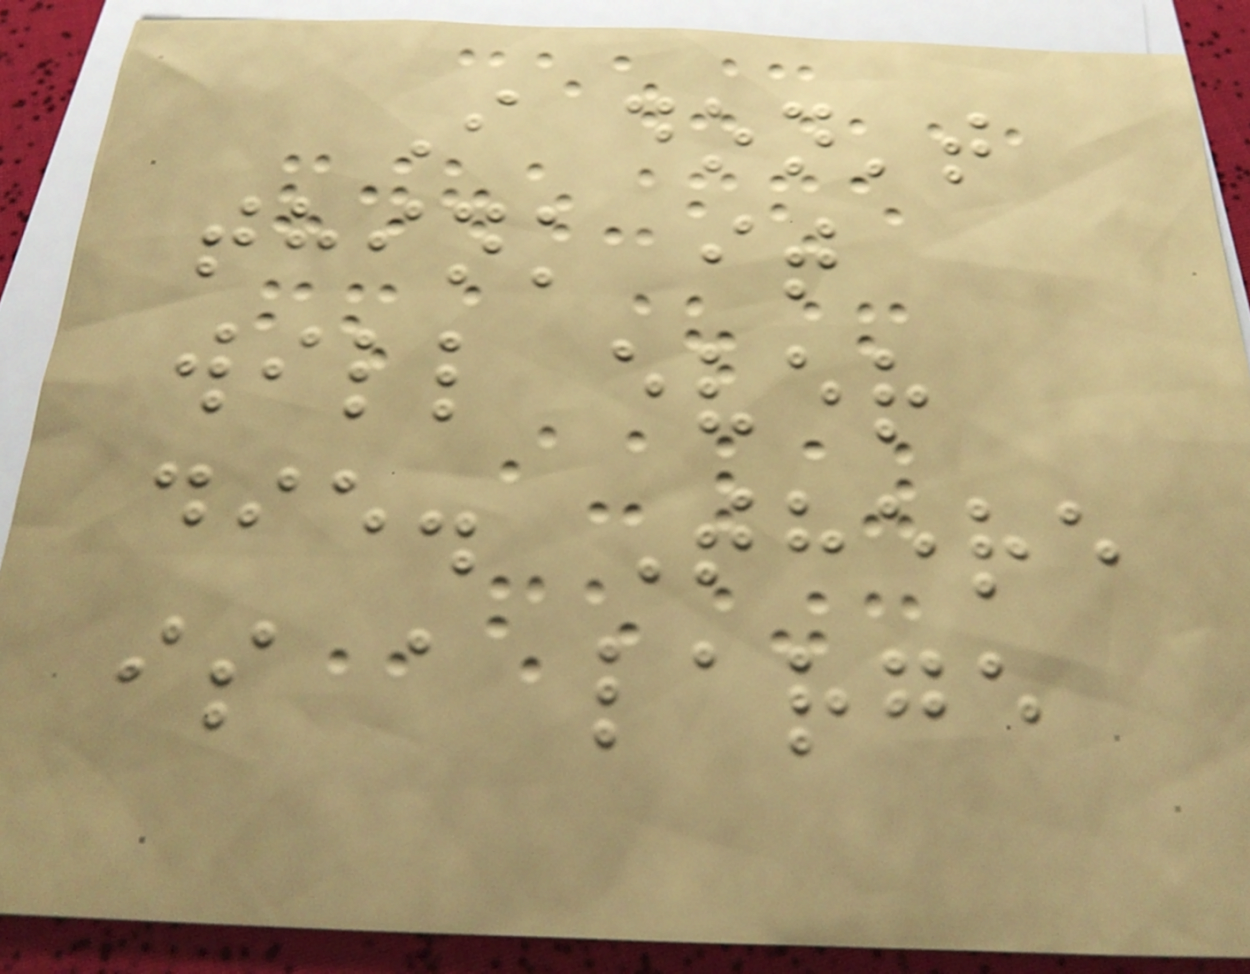I don't
think it
will ever
die. There
is a large
